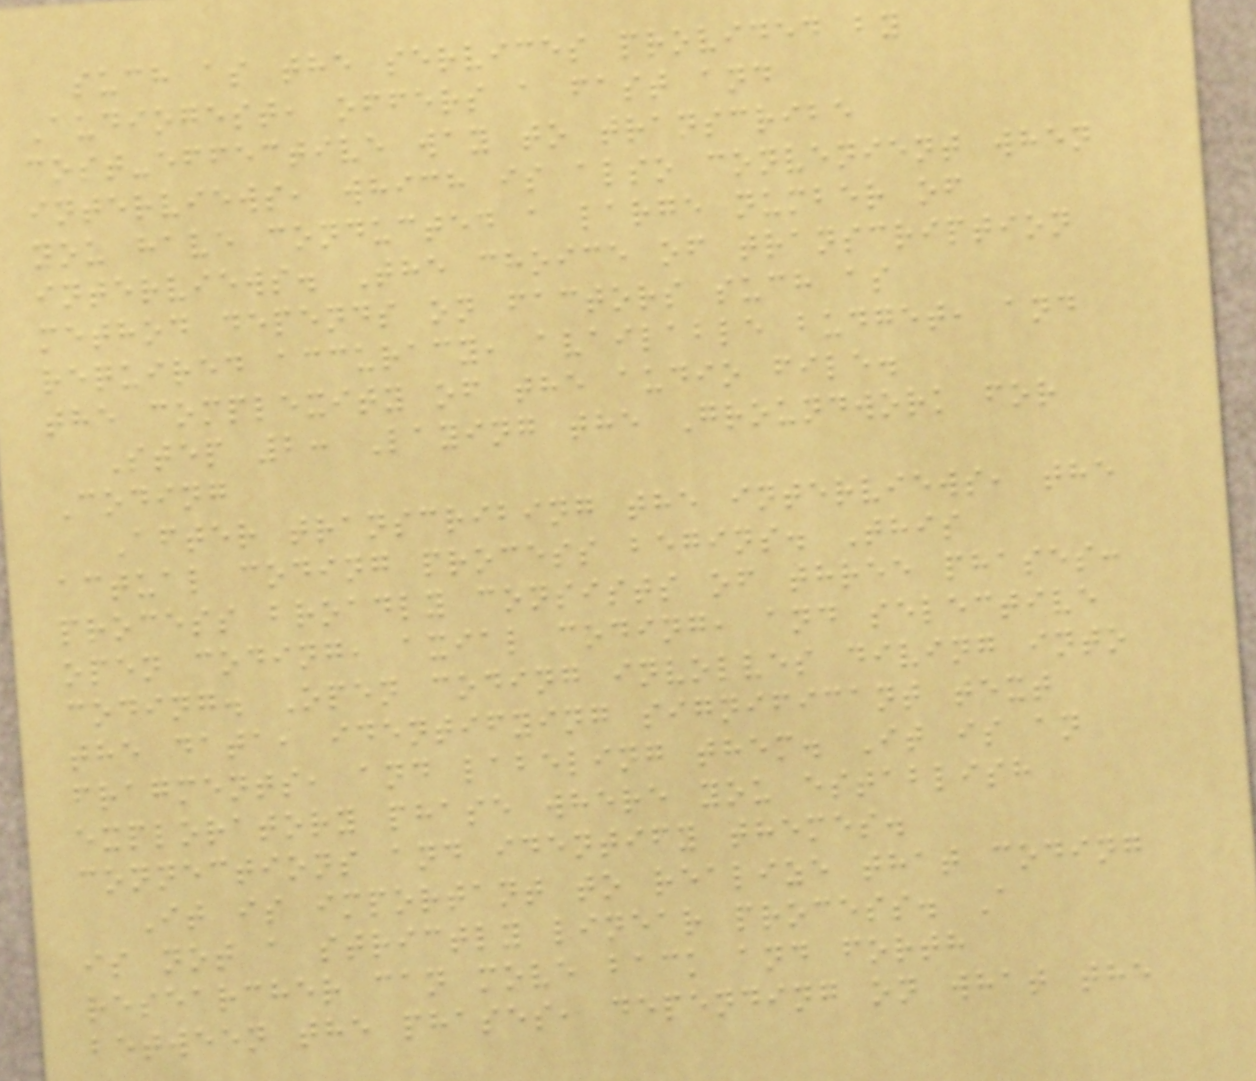such as the services provided by
Audiogest, offers a fast and
cost-effective way to transcribe
interviews, which is also convenient when
you have conducted a large number of
interviews. The choice of transcription
method depends on factors such as
required accuracy, available budget, and
the complexity of the audio file.
Step 2: Laying the Groundwork for
Coding
After transcribing the interviews, the
actual coding process begins. This
process broadly consists of three phases:
open coding, axial coding, and selective
coding. Open coding involves diving into
the data, identifying significant text
fragments, and labeling them. It is an
exploratory phase where you establish
connections and identify themes.
It is important to realize that coding
is not a strictly linear process. A
researcher can move back and forth
between the phases, depending on what the
